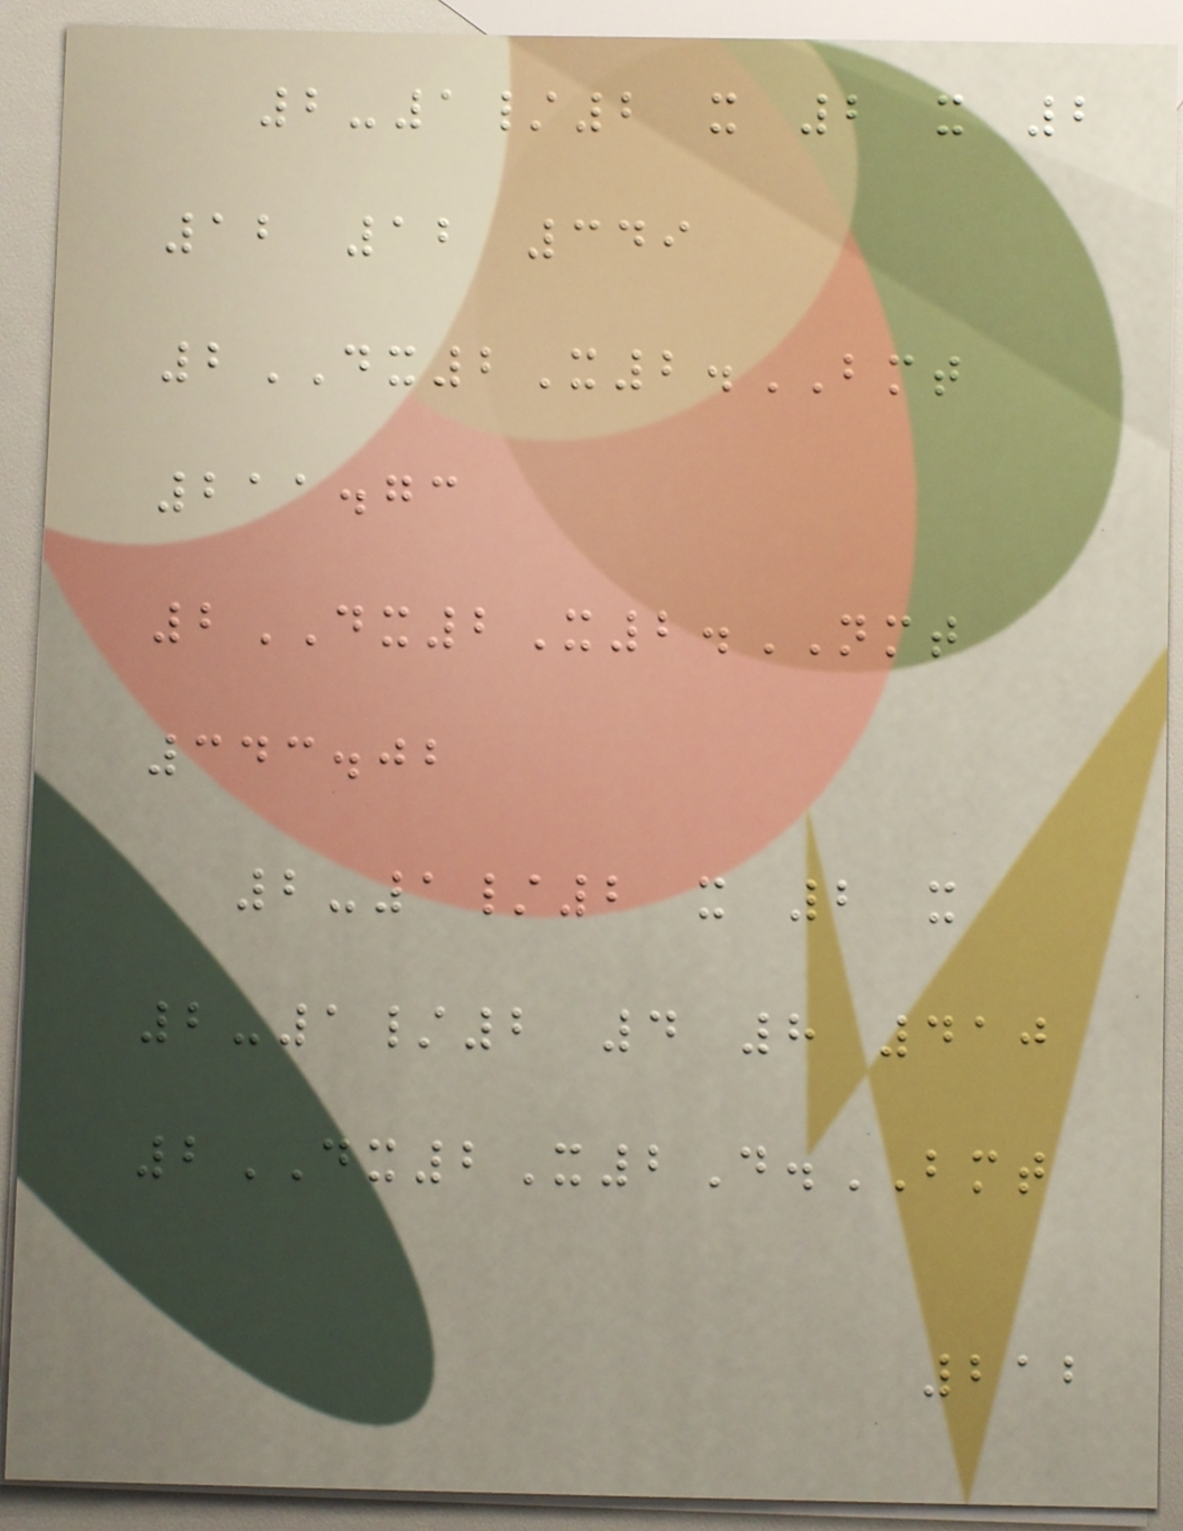2-1/2 x 2 x 2
12 12 349
2DX2X2.BMT
211.73
2DX2X2.NMT
343.02
2-1/2 x 2 x
2-1/2 4 8 410
2DX2X2D.BMT
212
